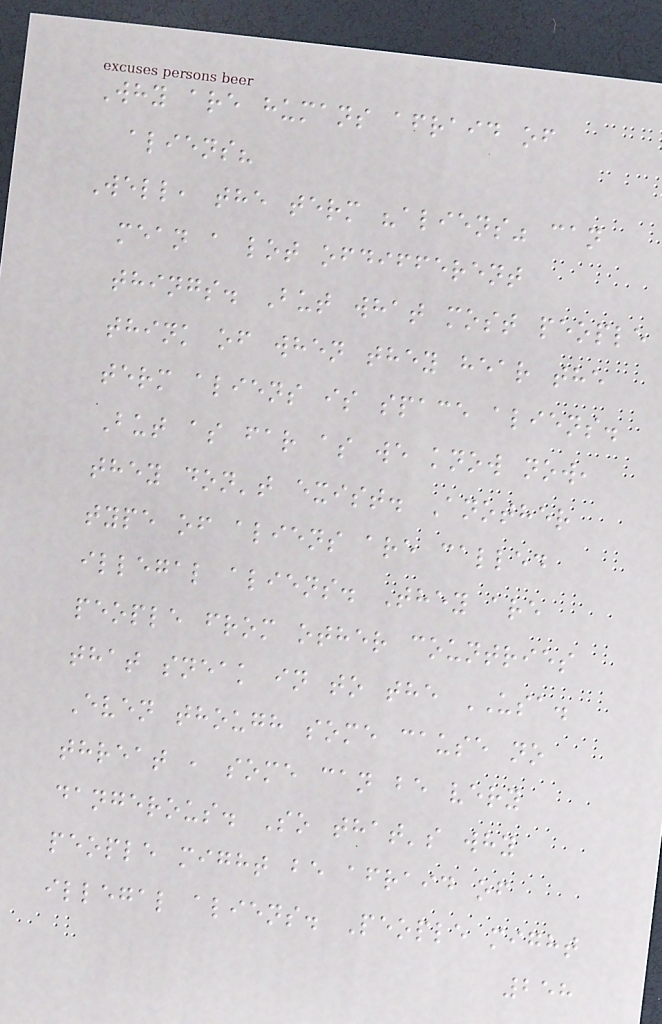Why are humans afraid of
aliens?
Well, the term "aliens" can
mean a lot ofdifferent
things. But what most people
think of when they hear the
term aliens is space aliens.
But as far as we know now,
they don't exist. Another
type of aliens are called
illegal aliens. They are
people from other countries
that sneak in to the USA.
Even though some cause no
threat , some can be very
dangerous. So that's why
people might be afraid of
illegal aliens. People might
258
